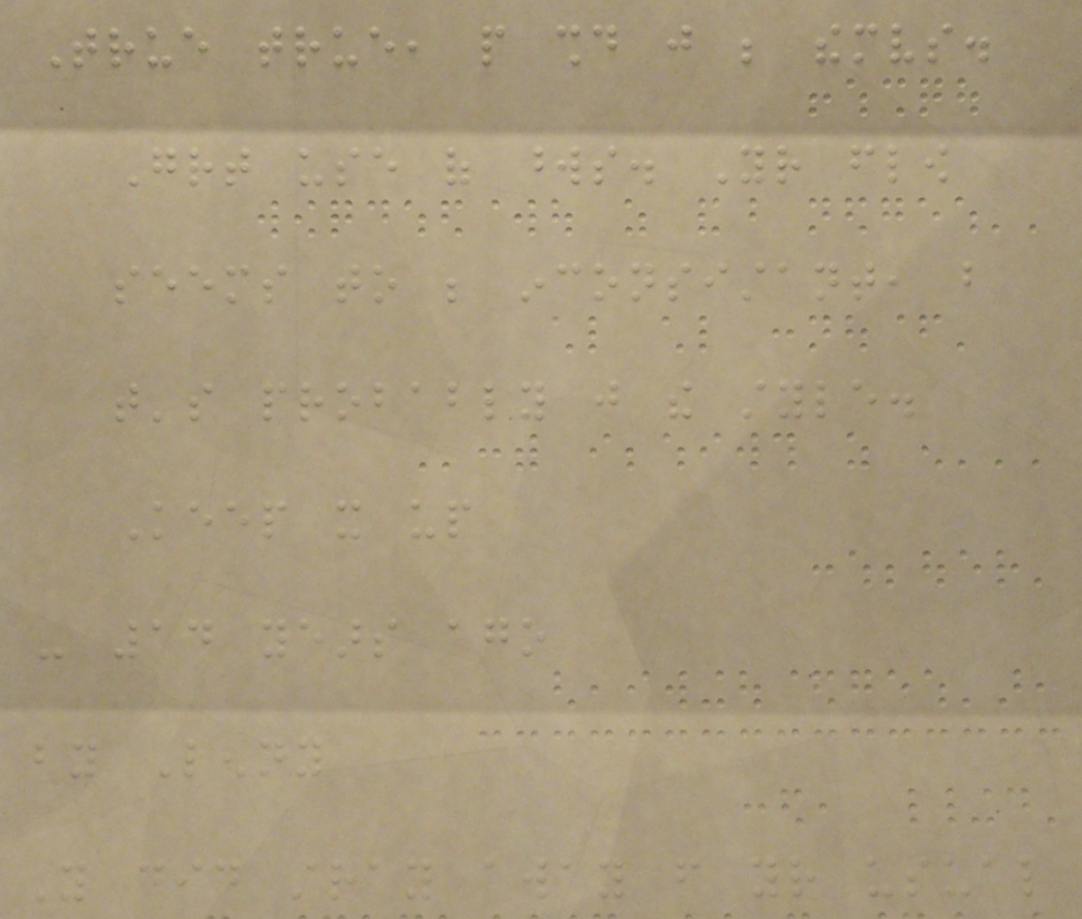True true, people should just be themselves.
Great use of words. Your flow
seems to be inconsistant, but
that's probably just the style.
Keep it up
- 14 years ago
by Lenny
You did stray away from your usual
